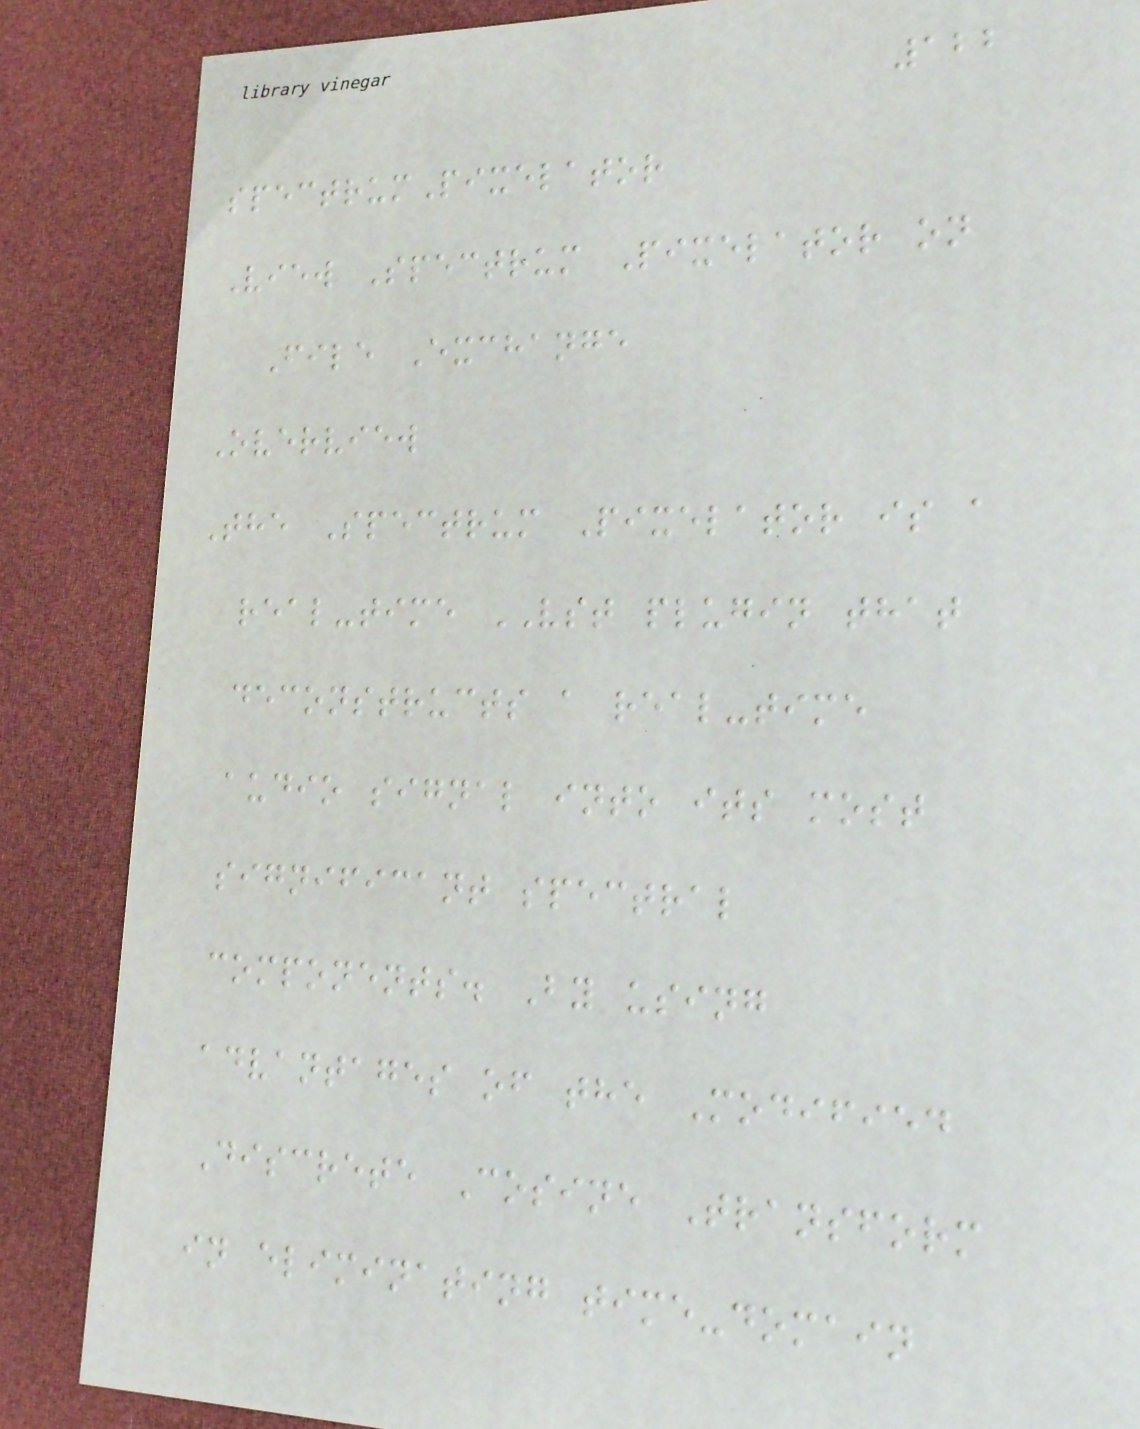122
spectrumPixelator
View Spectrum Pixelator on
File Exchange
Overview
The Spectrum Pixelator is a
real-time VST plugin that
deconstructs a real-time
audio signal into its most
significant spectral
components. By using
advantages of the Modified
Discrete Cosine Transform
in eliminating time-domain
